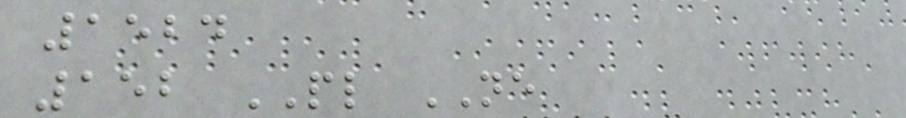1524
152 PL NE
